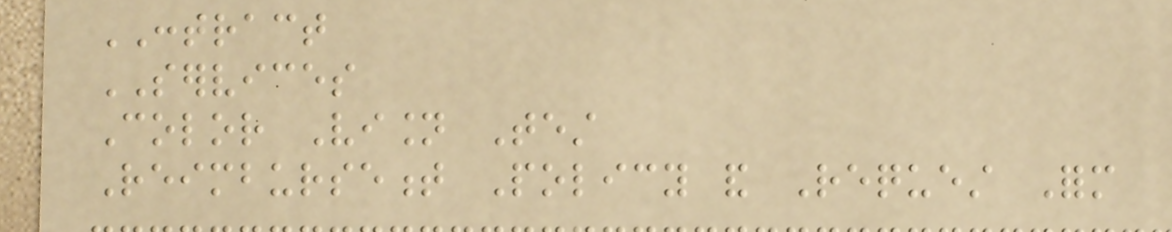CONTRACT
SERVICES
Color Vision Test
Reimbursement Policy and Request Form
